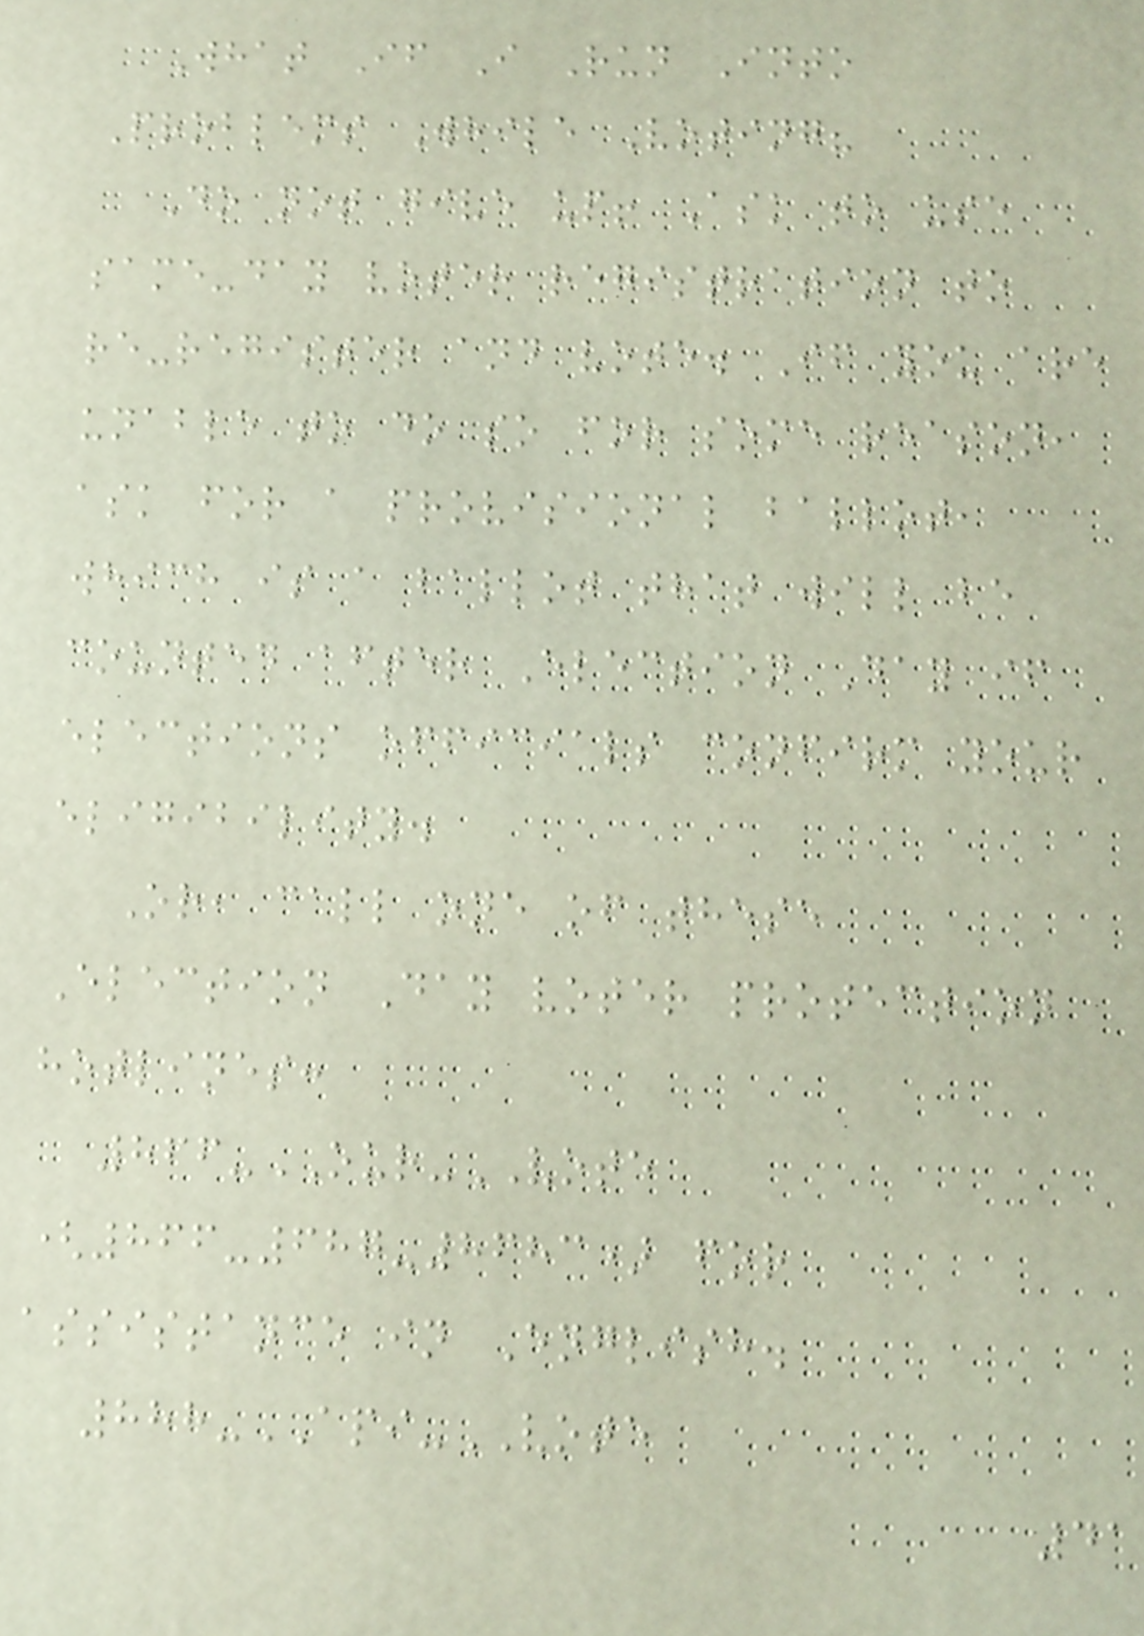What If I Run Into
Problems While Voting?
Do not give up! Ask to use
same-day voter registration to
re-register and vote. If you are
unable to do so for some reason,
ask for a provisional ballot,
which is a ballot that will be
counted after Election Day if
elections officials confirm your
eligibility.
Or, call one of these
Election Day voter protection
hotlines:
866-OUR-VOTE
(866-687-8683) for
assistance in English.
888-API-VOTE
41
